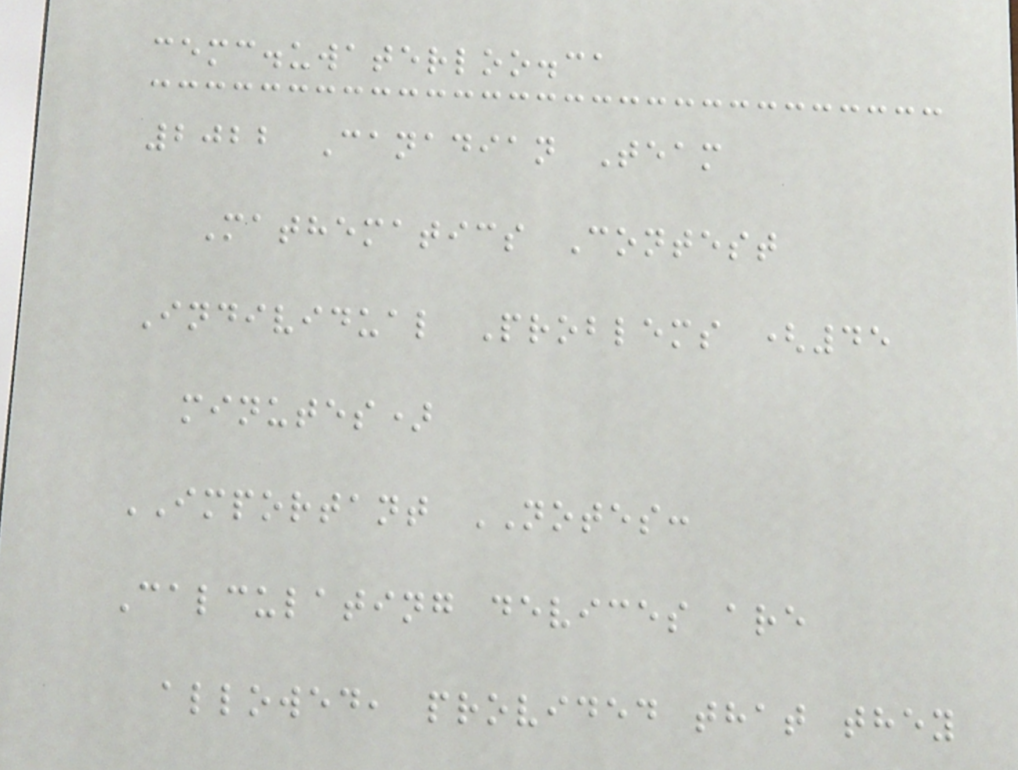cemc.uwaterloo.ca
2022 Canadian Team
Mathematics Contest
Individual Problems (45
minutes)
IMPORTANT NOTES:
Calculating devices are
allowed, provided that they
